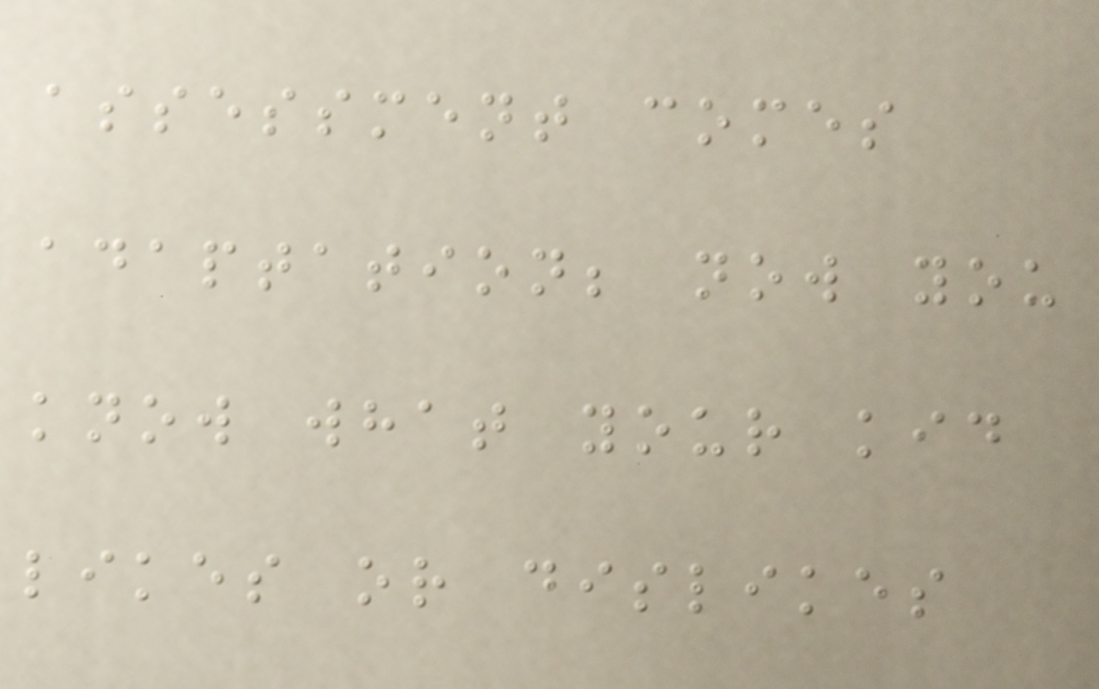assessment comes
adaptation; now you
know what your kid
likes or dislikes
